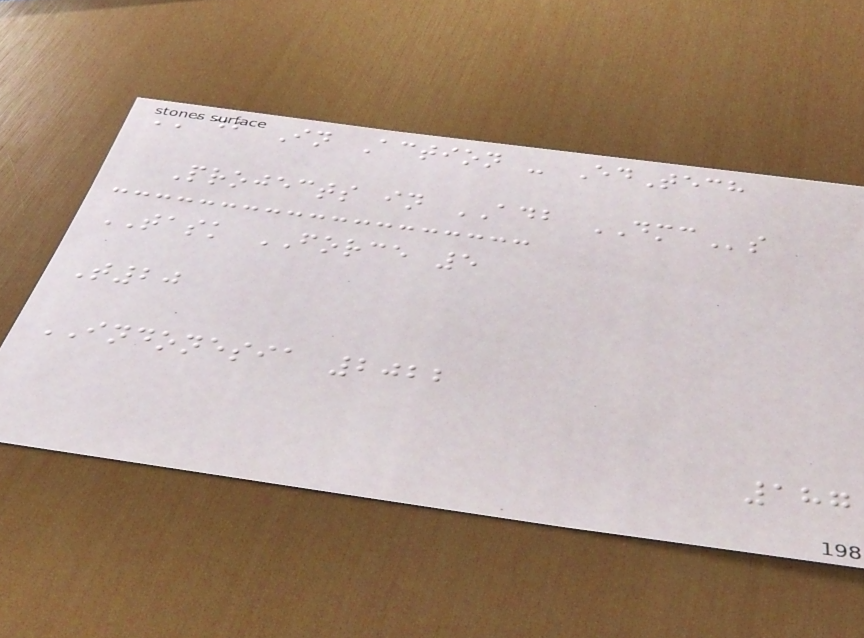ADB In Action - EdTech
Projects in ADB DMCs
TASK FORCE 5
T20
INDONESIA 2022
187
